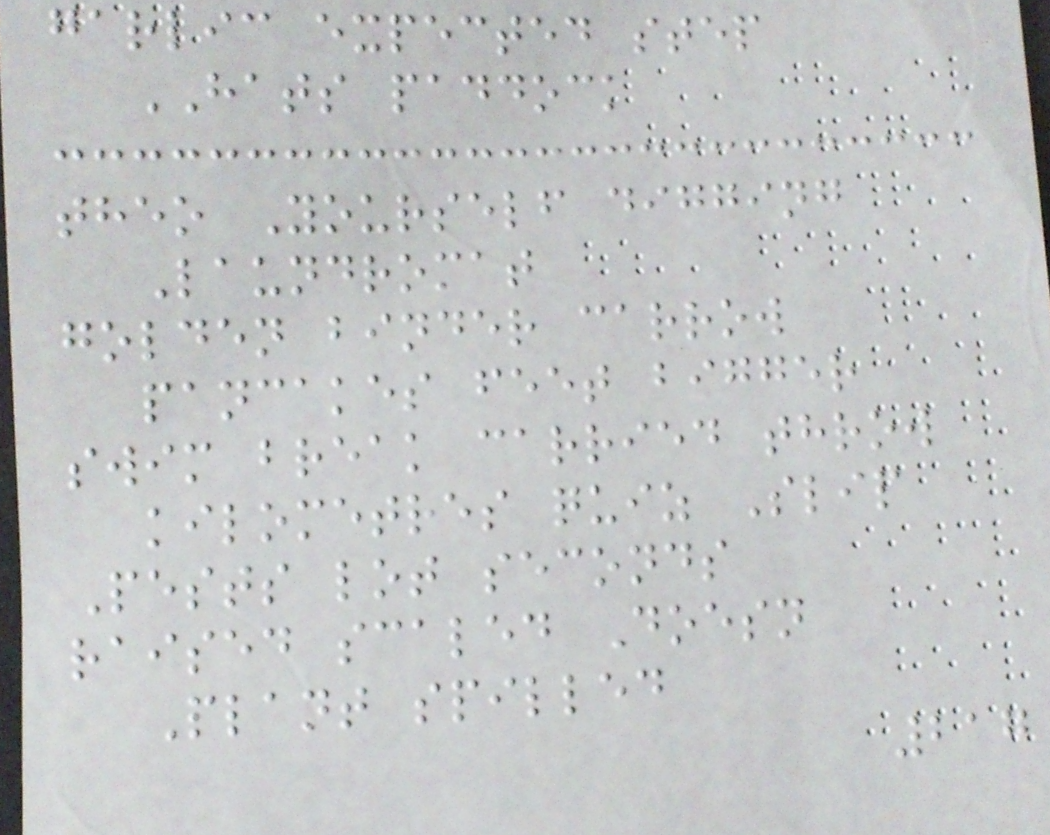garlic expected step
HATS paddock
theo Yourself digging
Laundromat
golden binder carrow
pancakes feet bigger
swim break carried throw
kilometres quiz Slip
Pests lot seconds
raised scaled Doesn
Plant spilled
217
